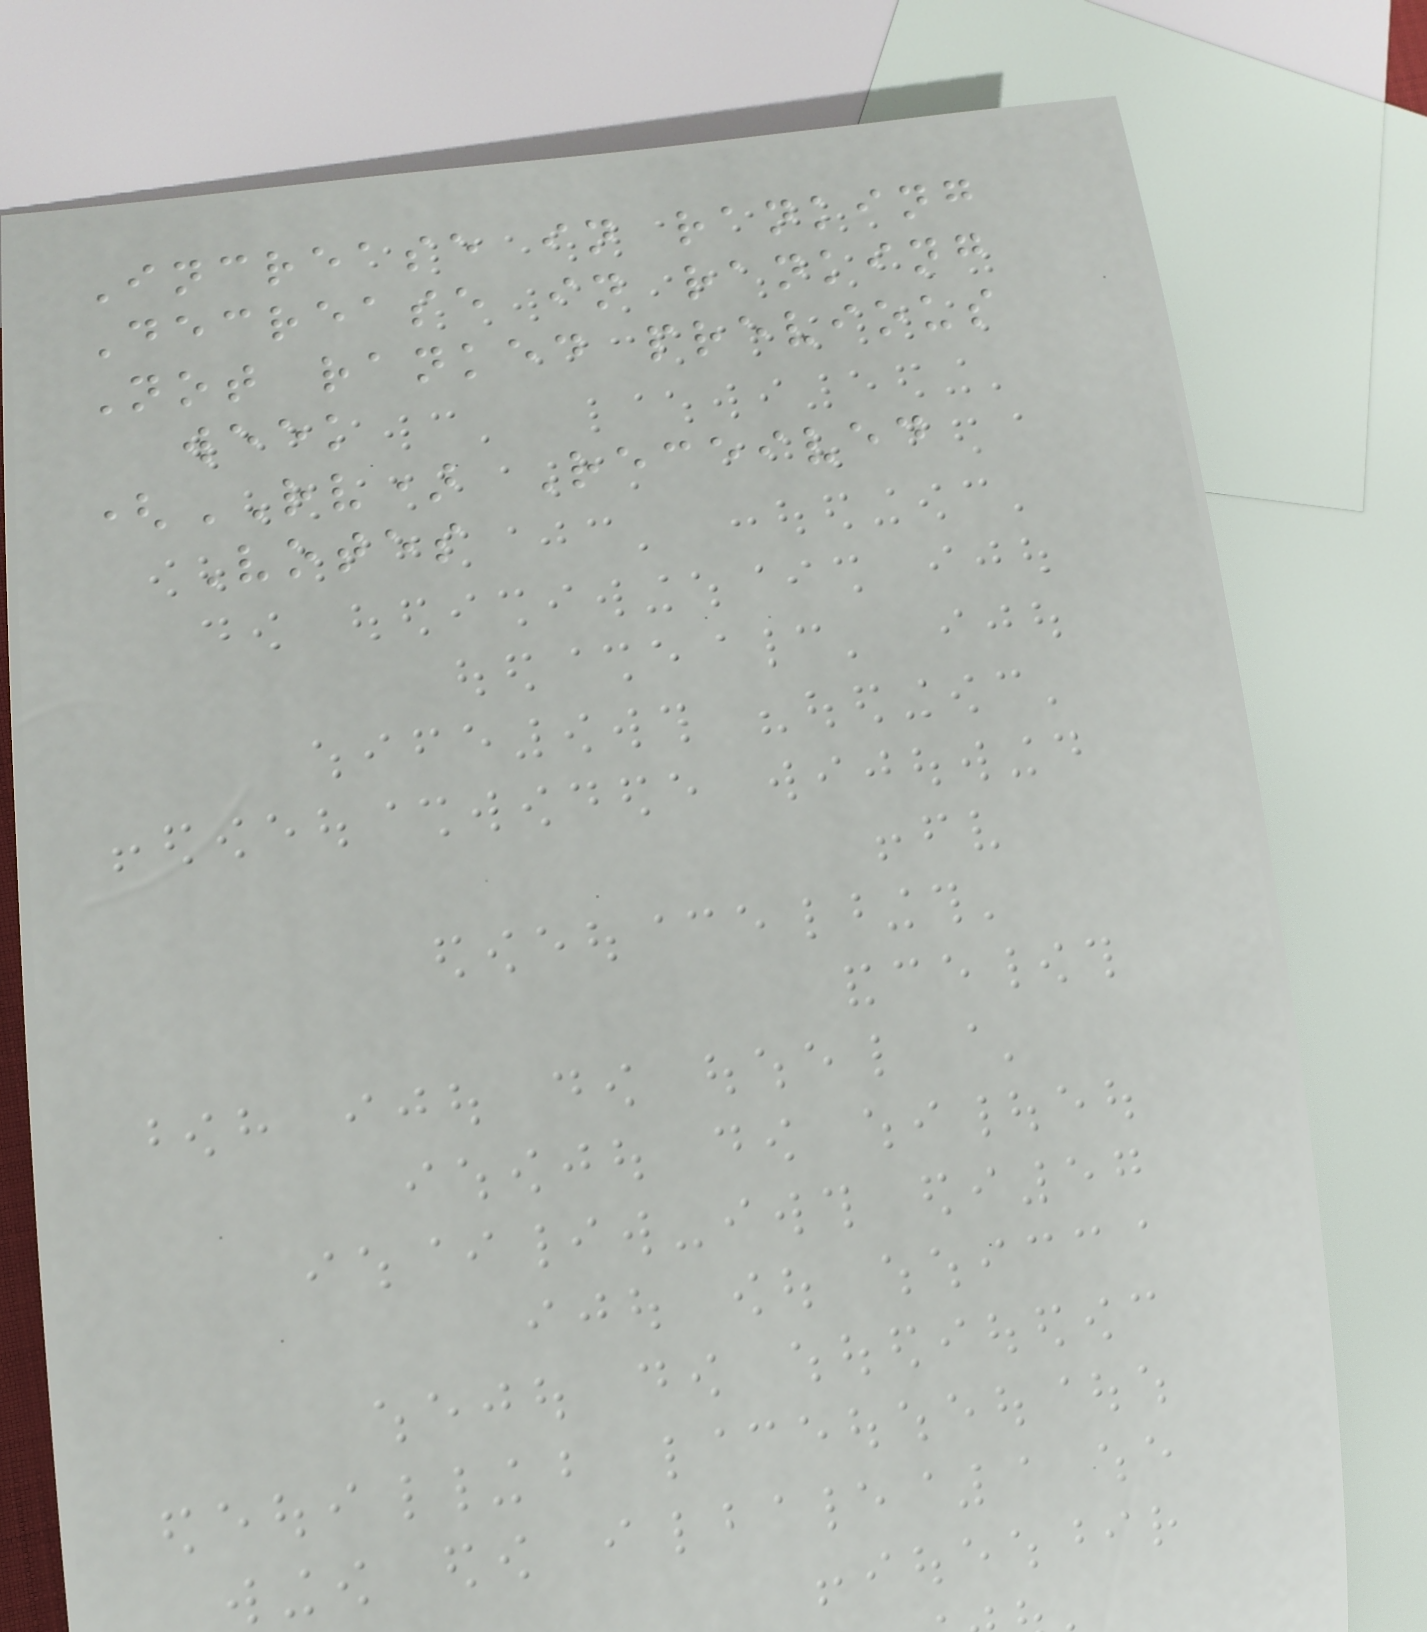Increase in ranking
Decrease in ranking
Not ranked previous
week
(RV) Received
Votes
